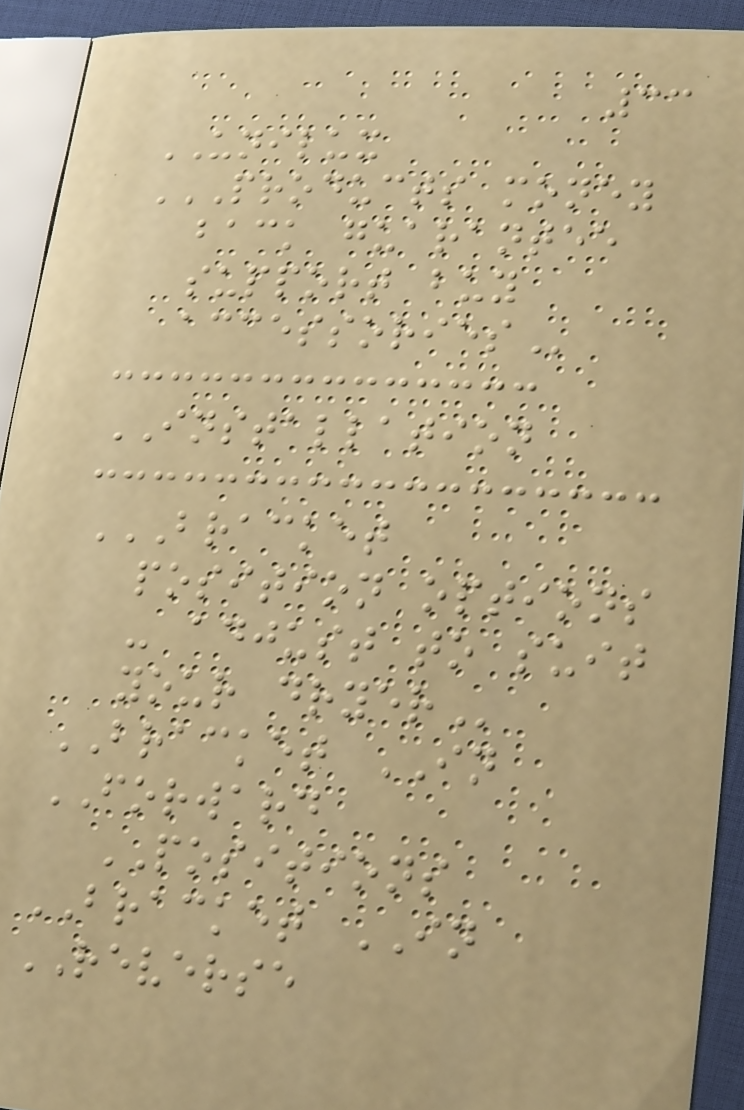33
UNILUX
PRODUCTS MONEY
BACK GUARANTEE
SUPPORT BUY
ACCESSORIES
INSTALLATION
BRACKET
POSITION OPTIONS
- ADJUST TO SUIT
YOUR DRYER
BRACKET IN
FORWARD
POSITIONS
BRACKET IN
REVERSE
